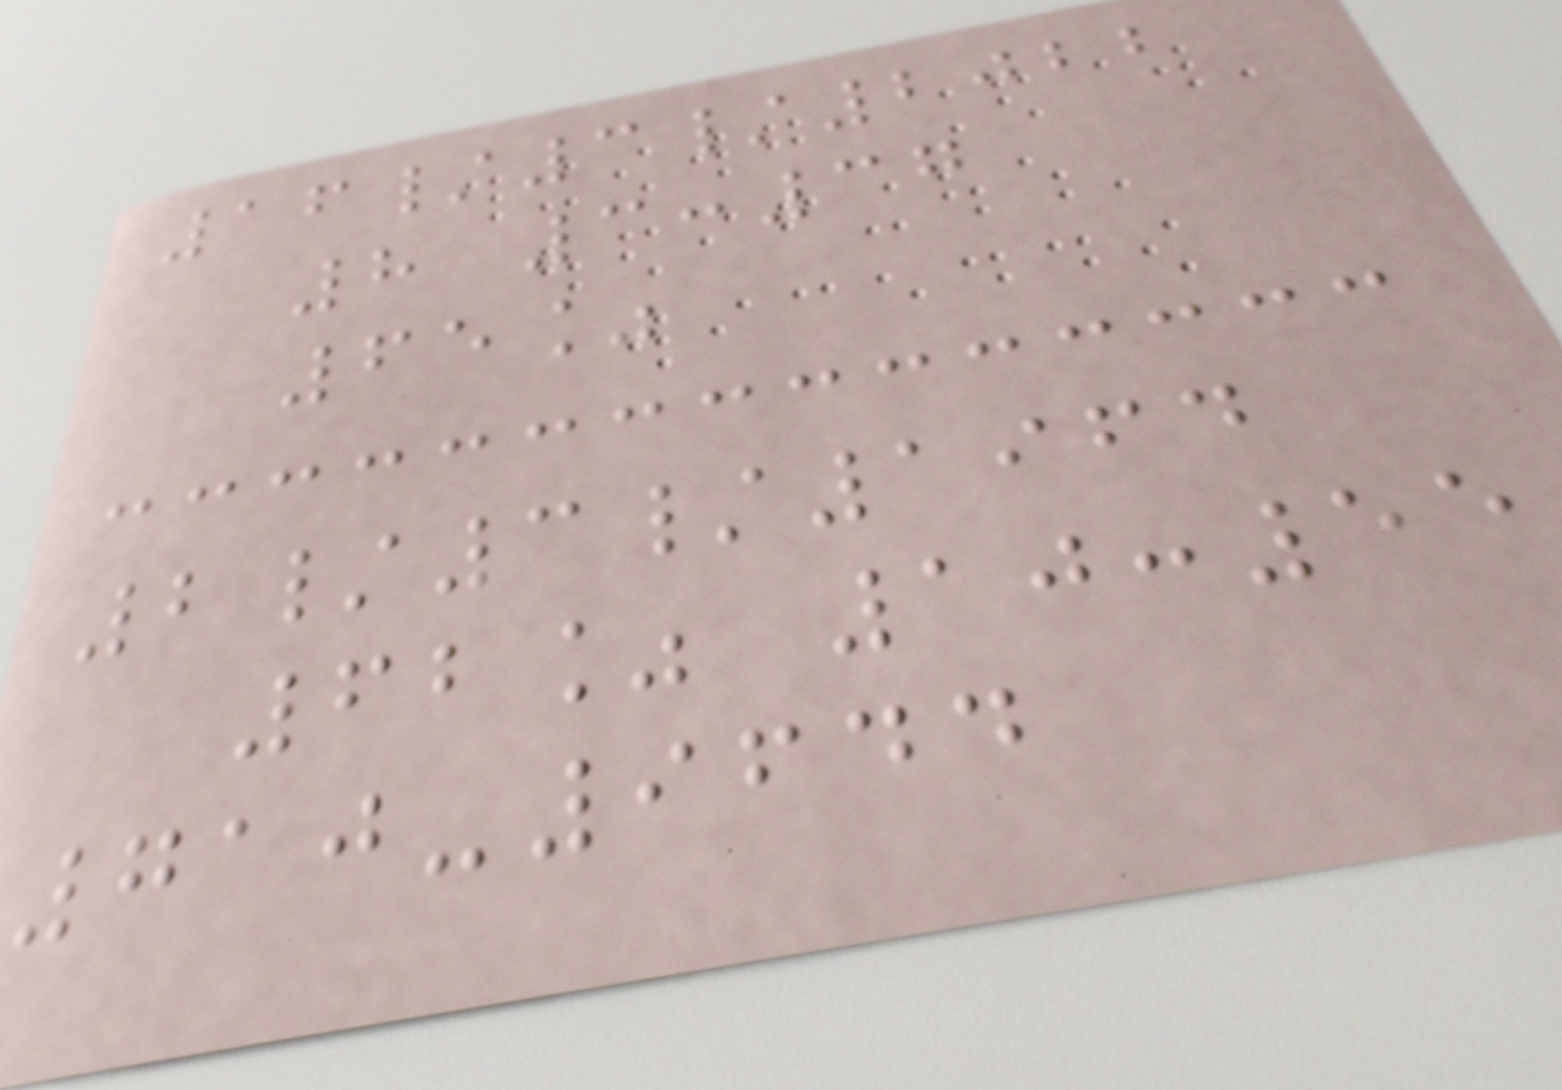16/3/2022
8 3:37
65%
2/3/1964
62% 10:55
710-9644
